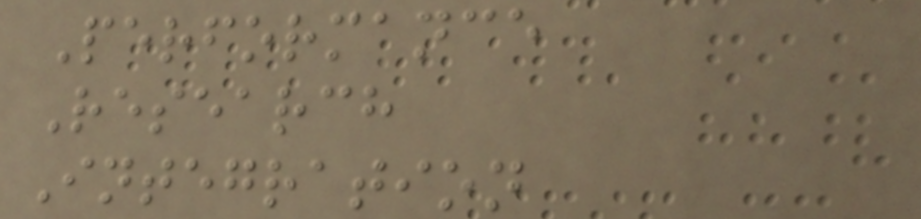Performance
Research
Integration
